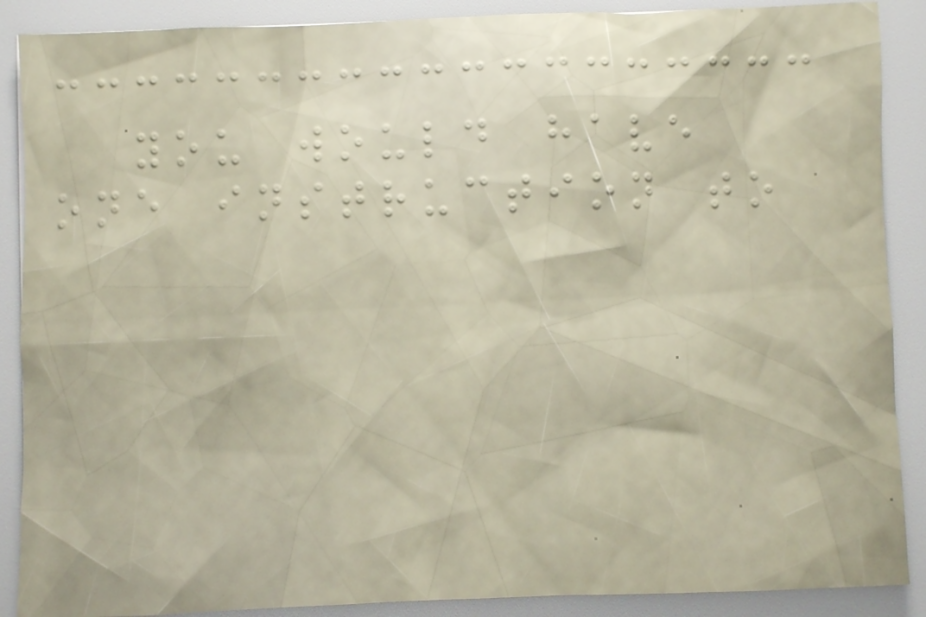you would have
one instruction to
